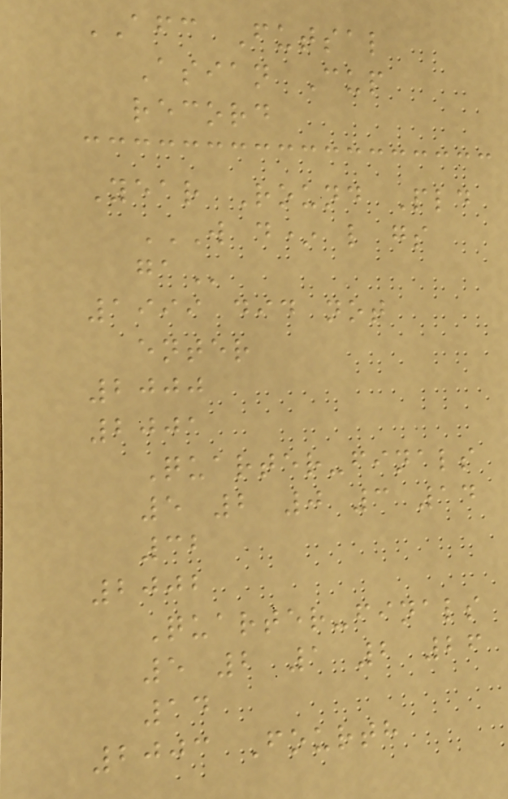AFC Futsal
Asian Cup
record
Year Round Pld
W D* L GS
GA
1999 did not
enter
2000
2001
Quarter-finals
5 2 0 3 14
32
2002
Quarter-finals
5 2 1 2 26
14
2003 Fourth
